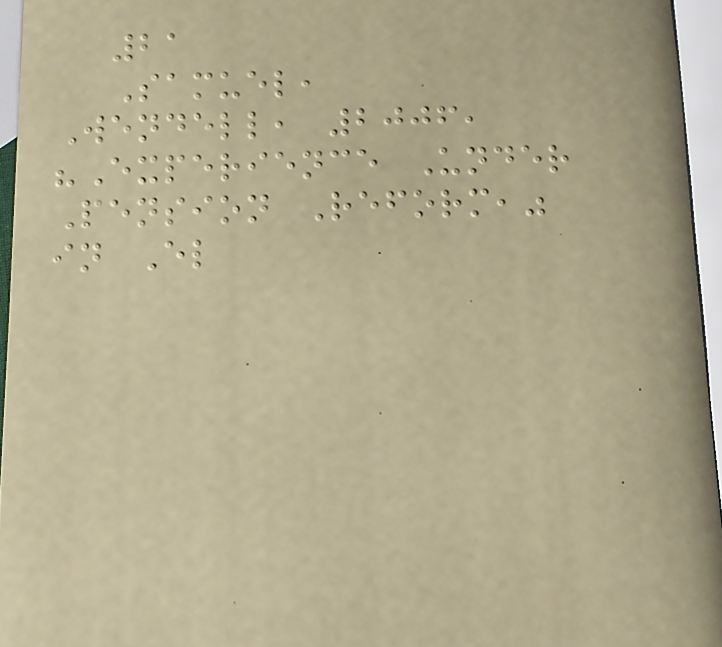21
Samuel,
Wendell, 2006,
"Experience Under
Pension Reform,"
in El
